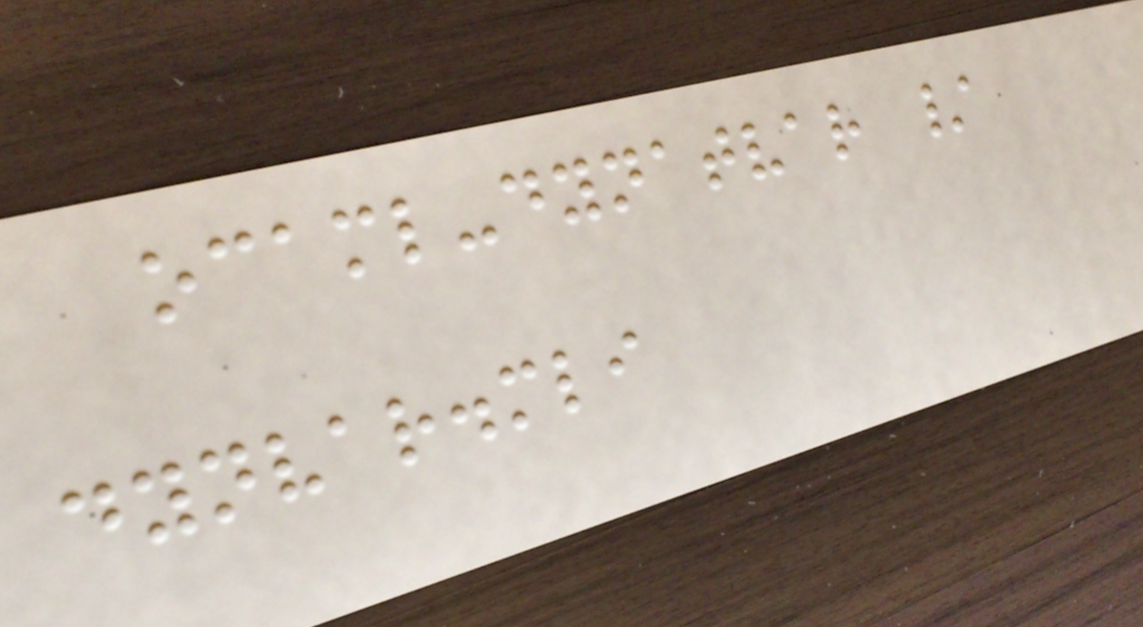ocaml-dynatvar /
dynvar.mli
